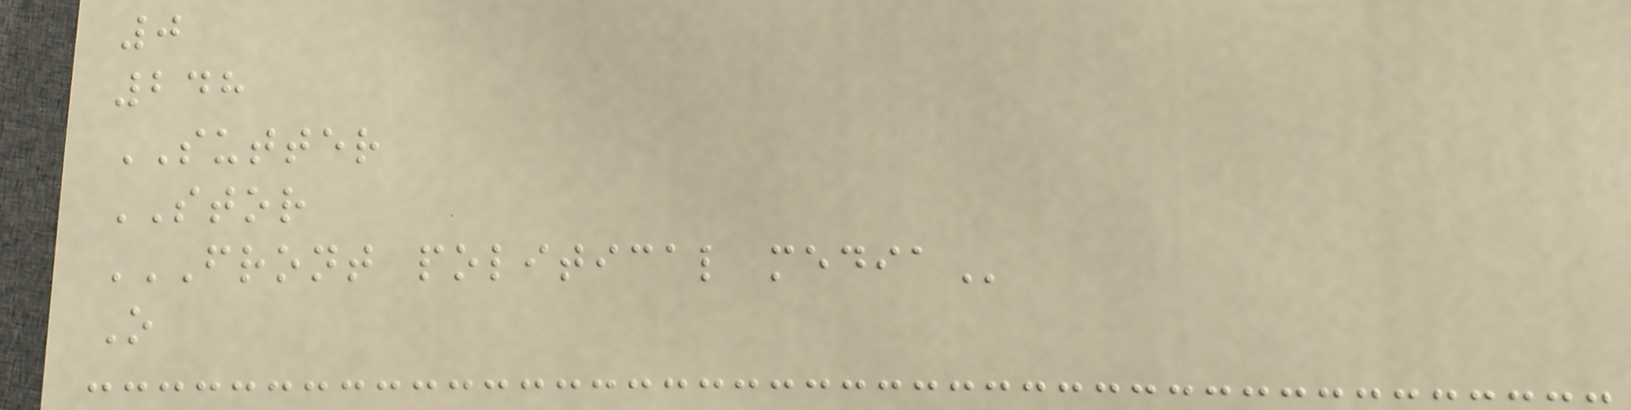0
248
SUTTER
STOR
FRONT POLITICAL MEDIA
O
